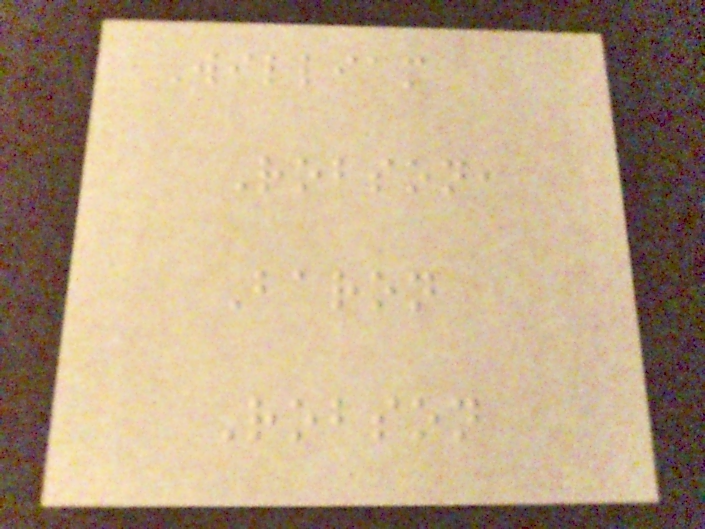William
Robson,
Baron
Robson
